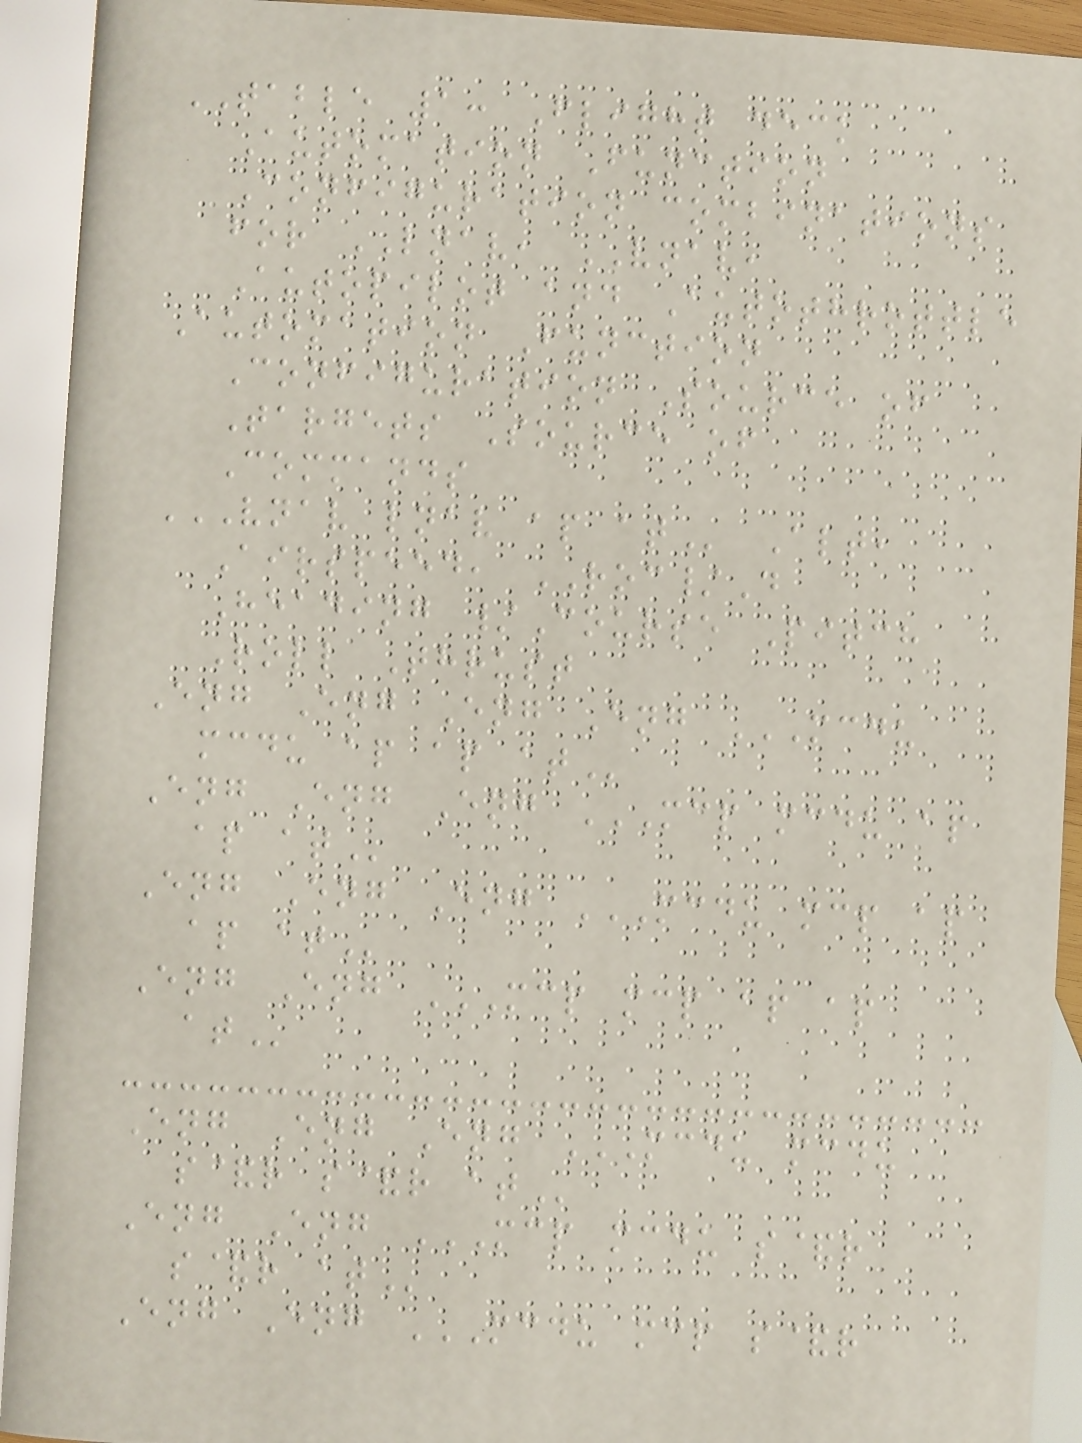TABLE 1: Flight deck
Automation Function
Configuration combinations
for LNAV, VNAV,
Autopilot and Autothrottle
Automation Function
Configuration Source of
Targets Source of
Commands
VNAV LNAV AP AT Alt,
Airspeed, ROC/D
Heading /Course Pitch
Roll Thrust
Eng Eng Eng Eng MCDU
MCDU AP AP AT
Eng Eng Eng MCP MCDU AP
AP AT
Eng Eng Eng MCDU MCP AP
AP AT
Eng Eng MCP MCP AP AP
AT
Eng Eng Eng MCDU MCDU
S&R S&R AT
Eng Eng MCP MCDU S&R
S&R AT
Eng Eng MCDU MCP S&R
